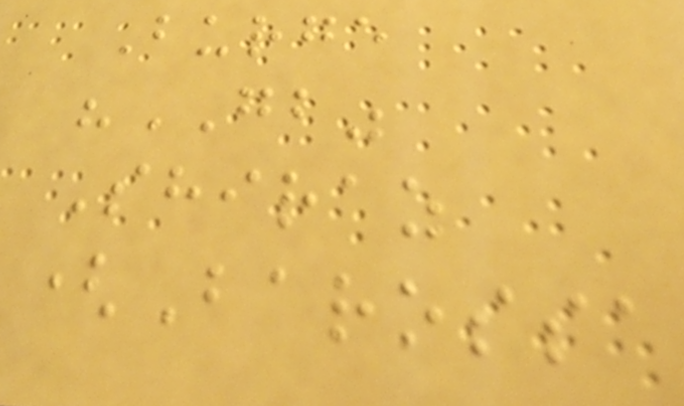Burge
"GB"
Shiraz
(Barossa
